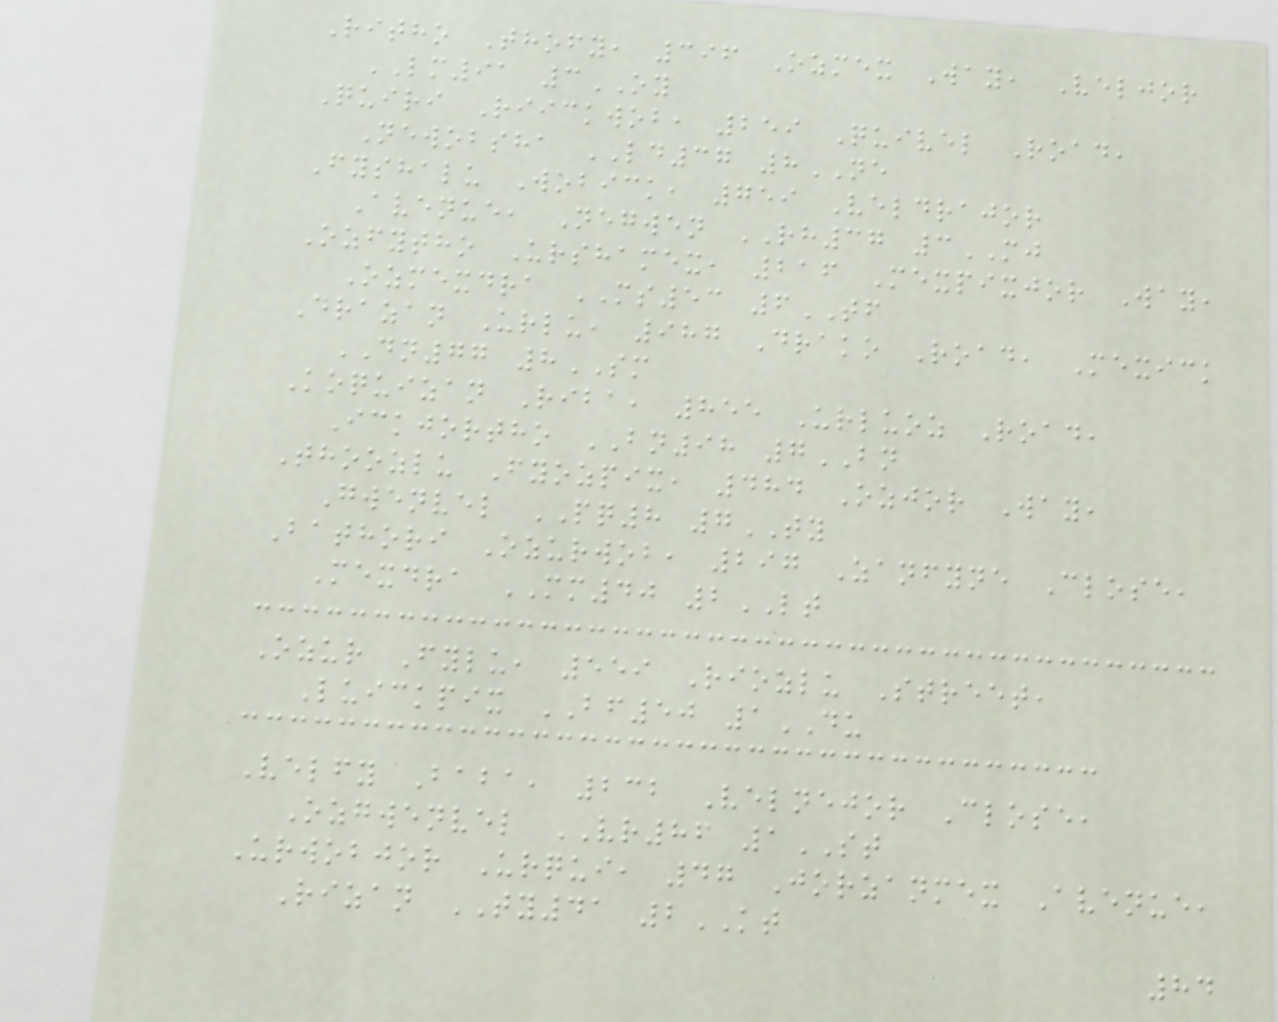Ritho Thofy, 396 Ozmex Way, Veljor
LM91 3OY
Quiri Riickwob, 259 Quivel Road,
Newobsha LD37 8NE
Fyshalu Wobick, 759 Veldrajor
Avenue, Negwen RH37 3MJ
Ozfytho Urshamex, 216 Mexpixjor Way,
Ozmexdra MS53 6TF
Drazan Urlu, 987 Drako Road, Mexick
DN77 8SM
Koquizan Riba, 855 Urluoz Road,
Ickjortho BN98 7BN
Thoozlu Fyozpix, 484 Ozjor Way,
Gwenvel PQ8 7TY
Bathori Ozurwob, 297 Zanfyne Close,
Mexdra MM40 2LT
Ozur Fylu, 559 Riozlu Street,
Luickpix BF50 1DU
Velfy Baba, 232 Velnejor Close,
Ozgwenvel VR86 1ST
Urwobjor Urqui, 47 Jorzanmex Avenue,
Rizan TY41 2KT
84
